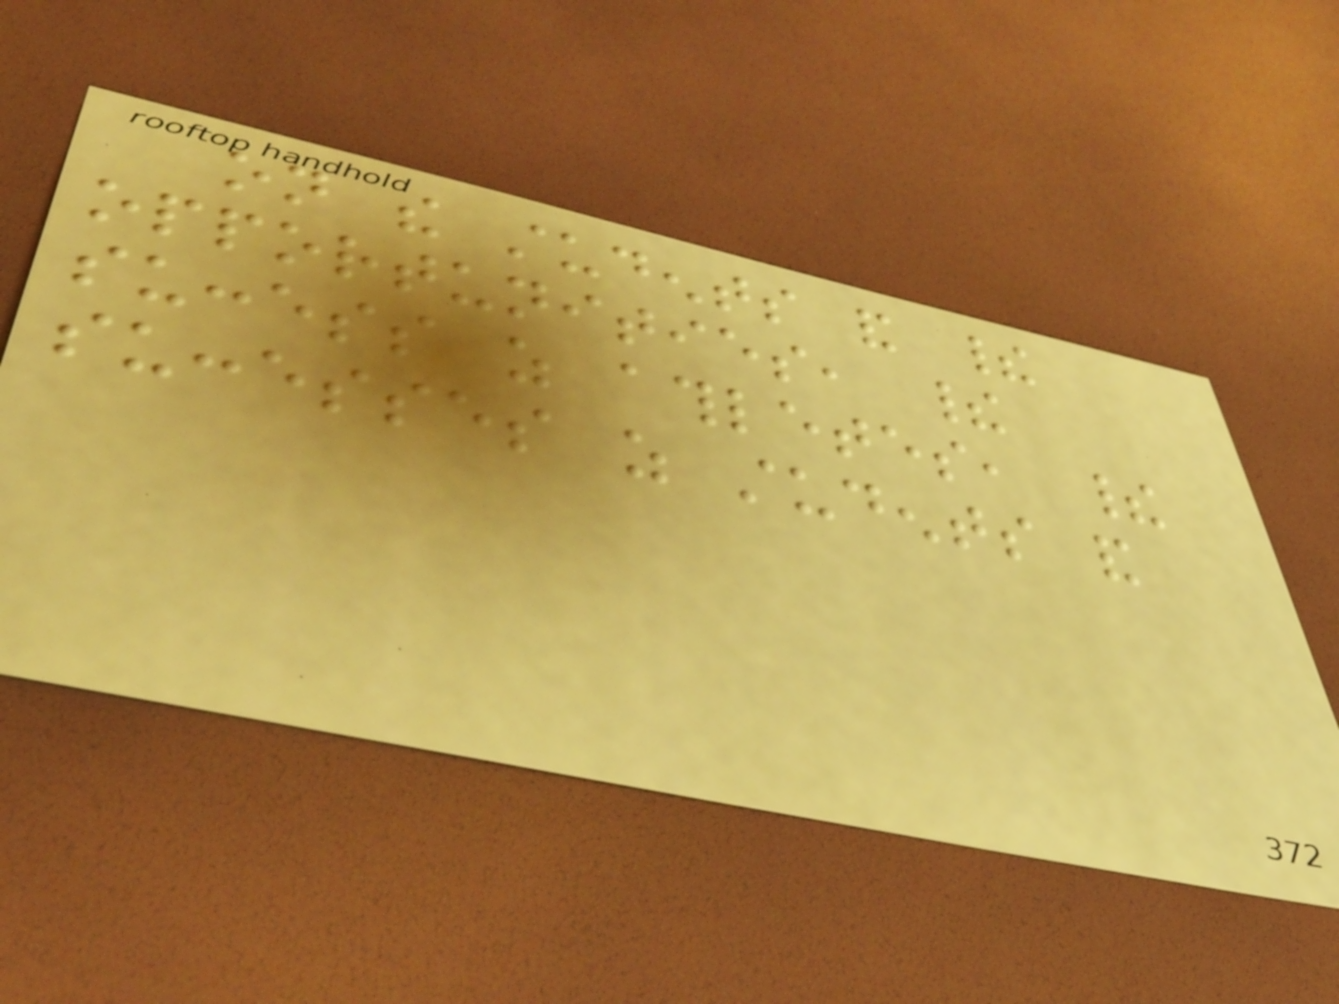on the students and their
opportunities, their
success as athletes, their
successes as students and
